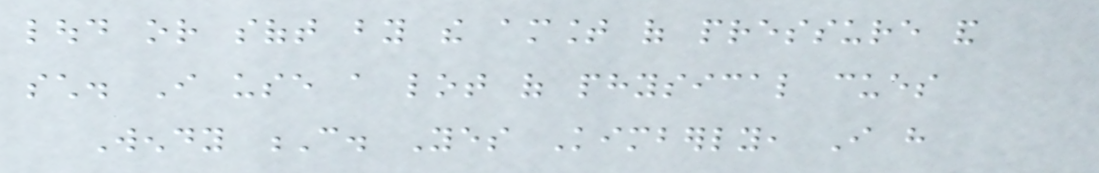loud or soft by the amount of pressure and
such. I use a lot of physical cues
Wendy C. Yes Kimberly, I have
